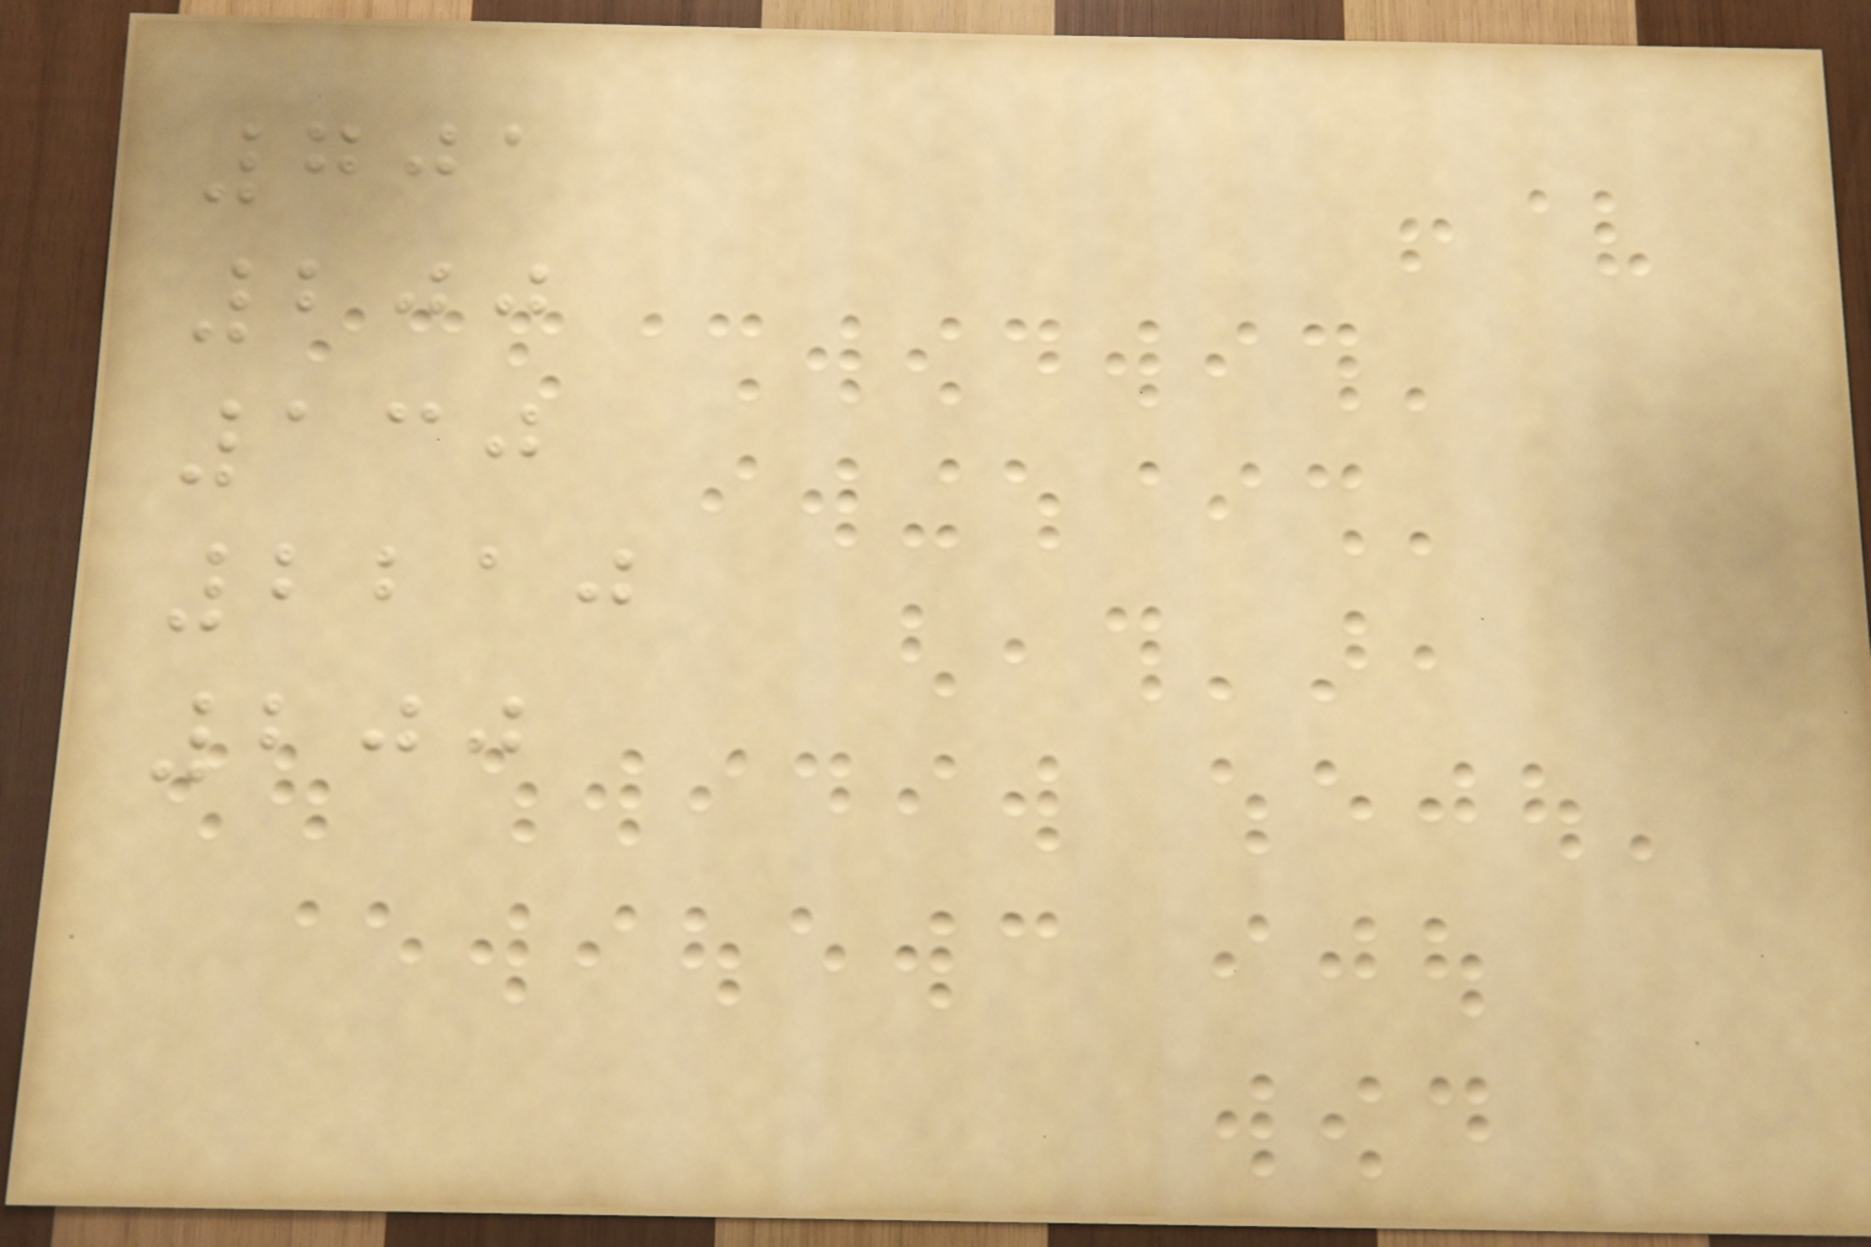701
200
130
2210
200
